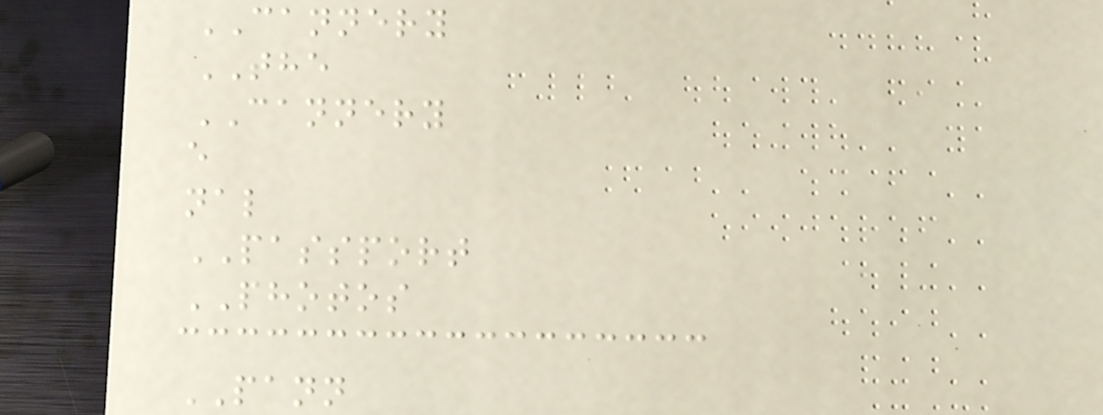CANNERY
THE
CANNERY
e
nal
PASSPORT
PHOTOS
PANN
